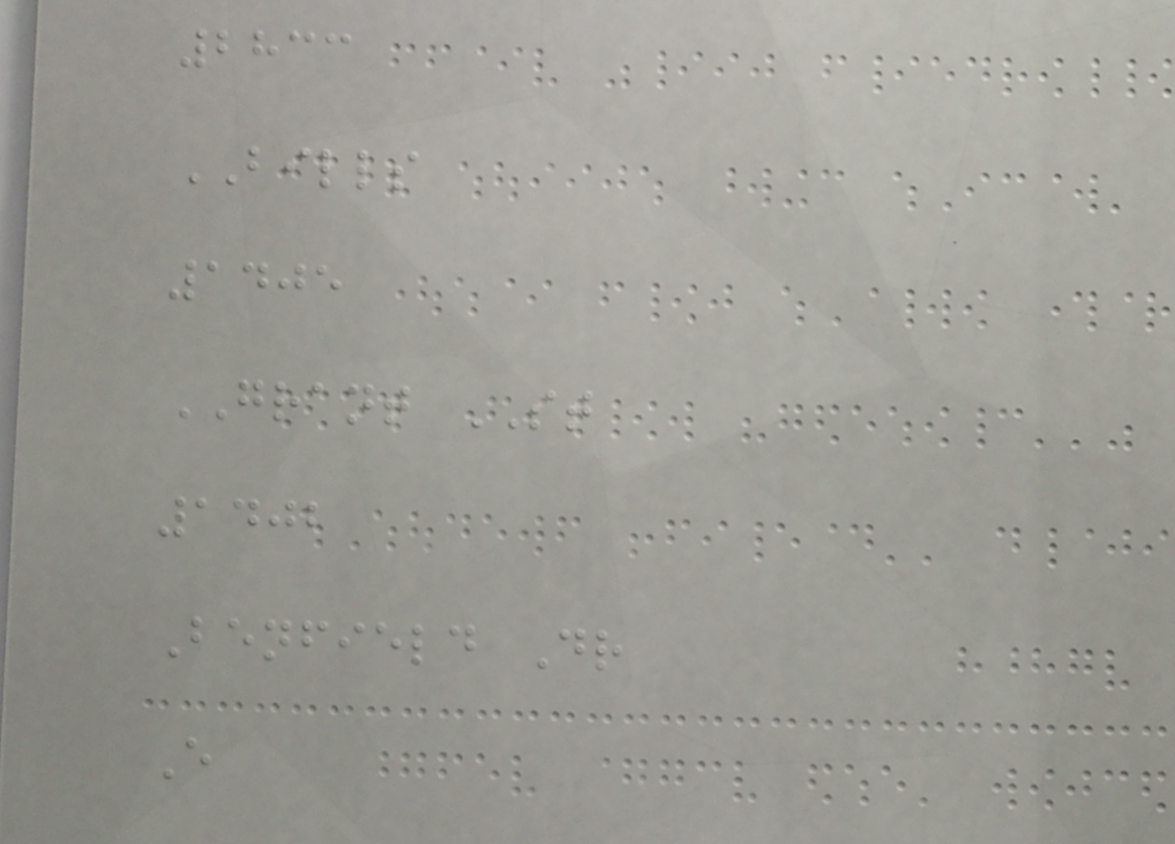2833
BILLS
1405
GRANT ST
1402
Benfield Dr
E
